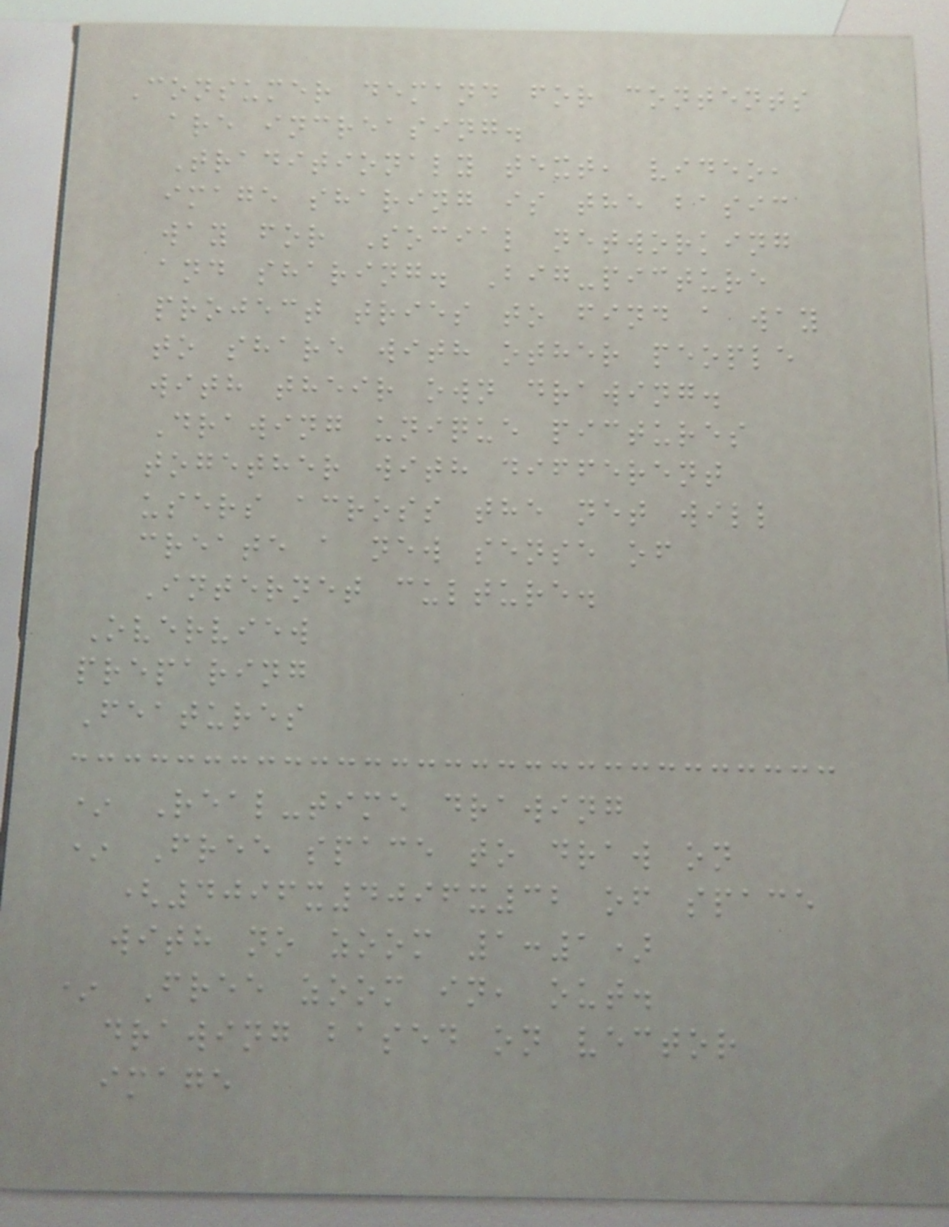Consumer demand for contents
are increasing.
Traditionaly text, video,
image sharing is the basic
way for Social networking
and sharing. Big-picture
project tries to find a way
to share with other people
with their own drawing.
Drawing unique pictures
together with different
users across the net will
create a new sense of
Internet culture.
Overview
preparing
Features
* Real-time drawing
* Free space to draw on
(4096x4096x32 of space
with no zoom 1:1)
* Free zoom in, out.
drawing based on vector
image
